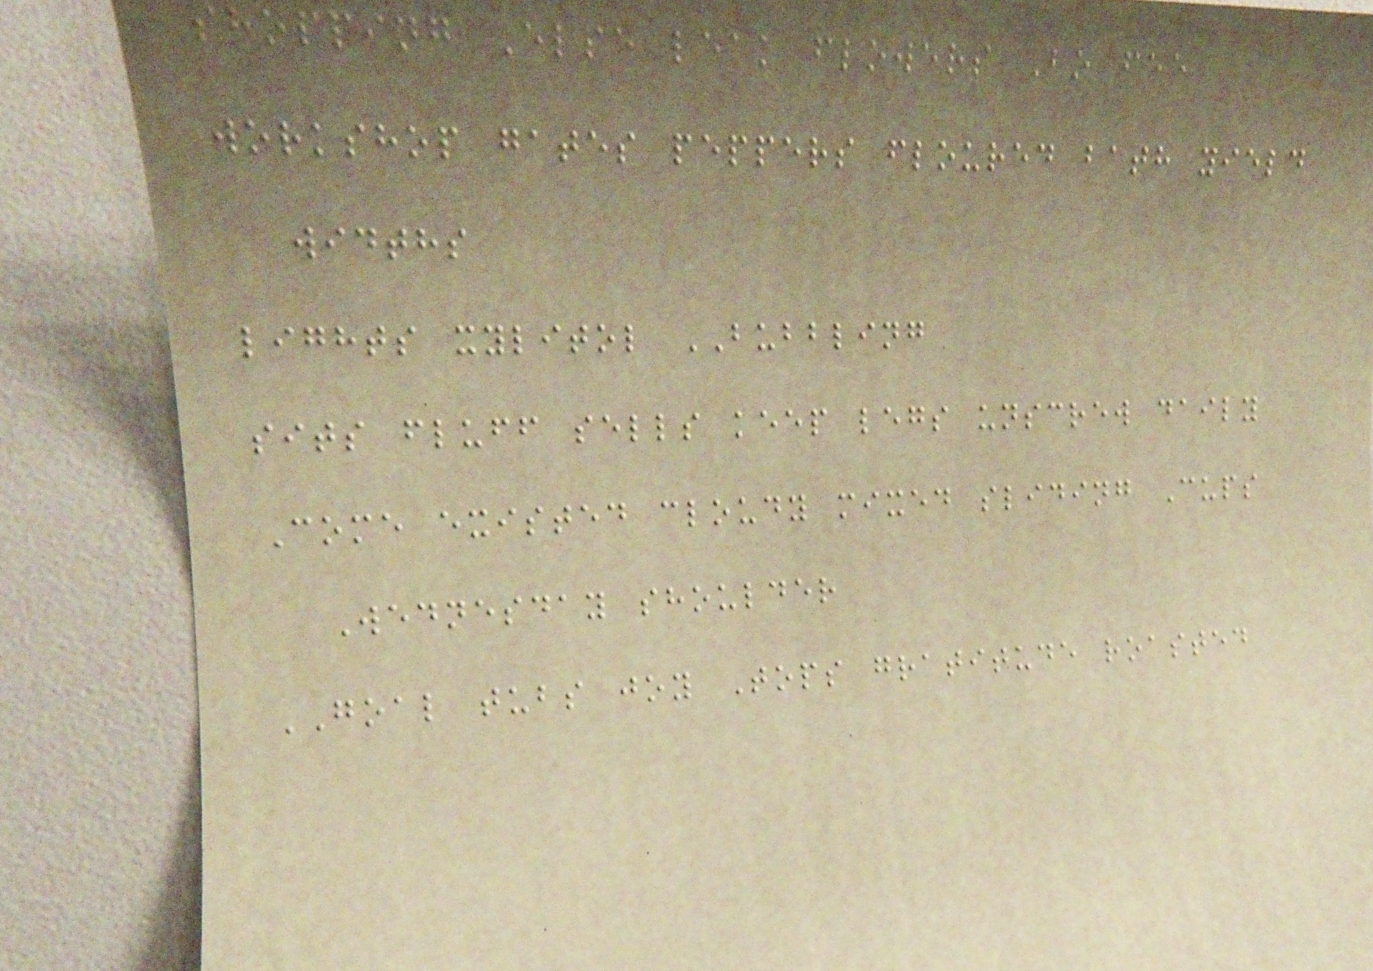shopping Else leak flowers Bo fee
workshop gates peppers floured bath yield
widths
lights xylitol BUBBLING
sits fluff sells keep legs unscrew daily
Come existed cloudy mixed sliding Cups
Wednesday shoulder
GOAL tubs joy Tops gratitude roasted
